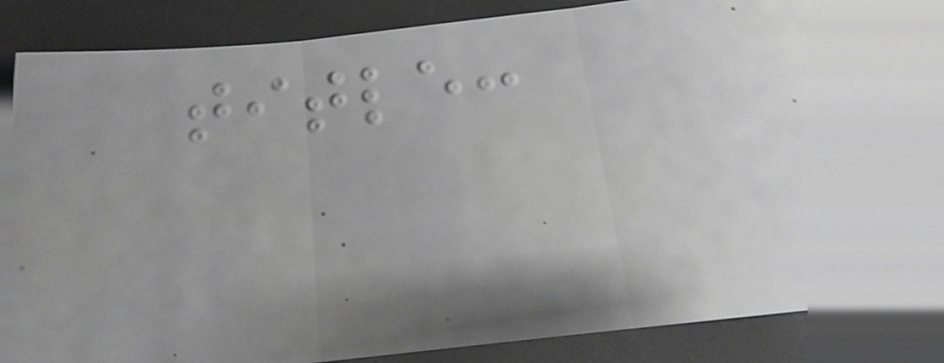title:
